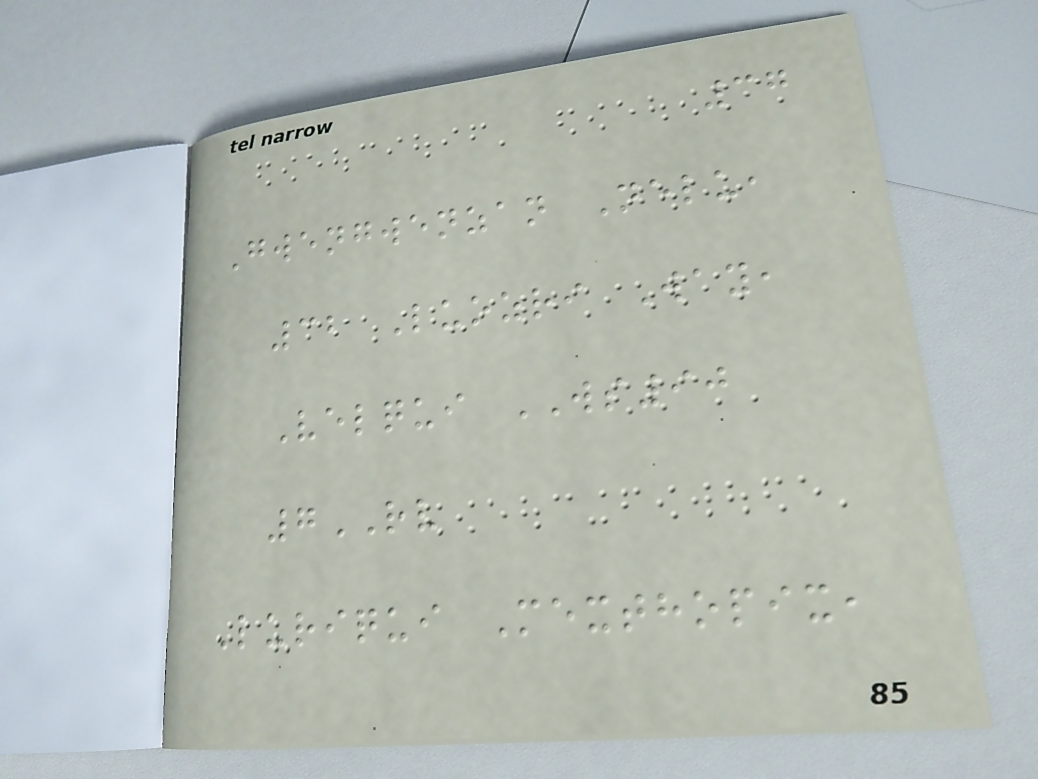37
Gwengwenzan Nelu,
32 Luozri Way,
Velqui WS90
7RV
Luriqui Mexthopix,
